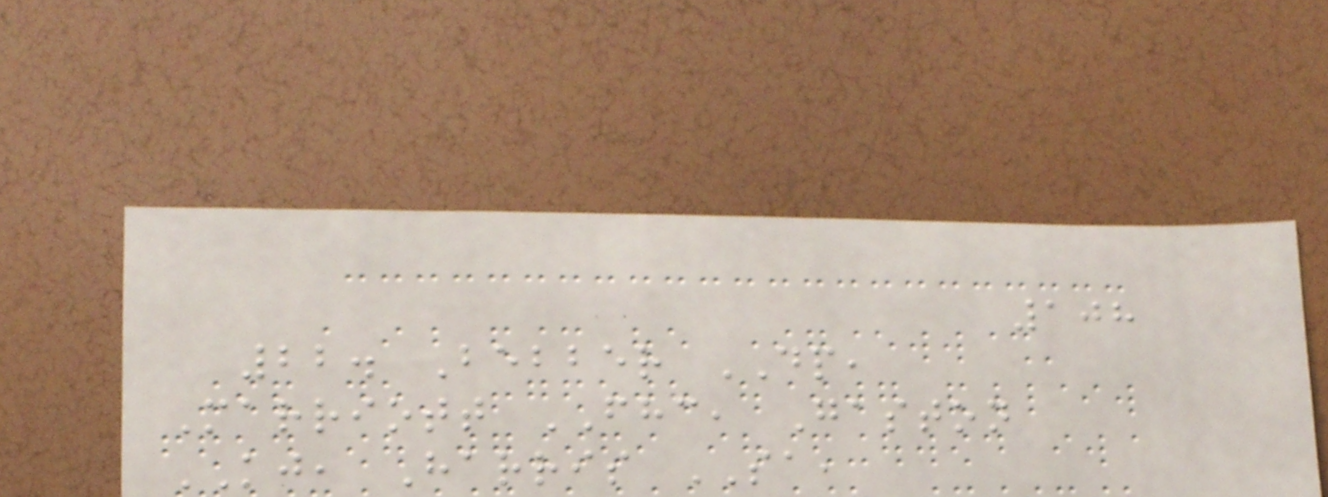108
22. Bebber DP,
Marriott FHC, Gaston
KJ, Harris SA,
